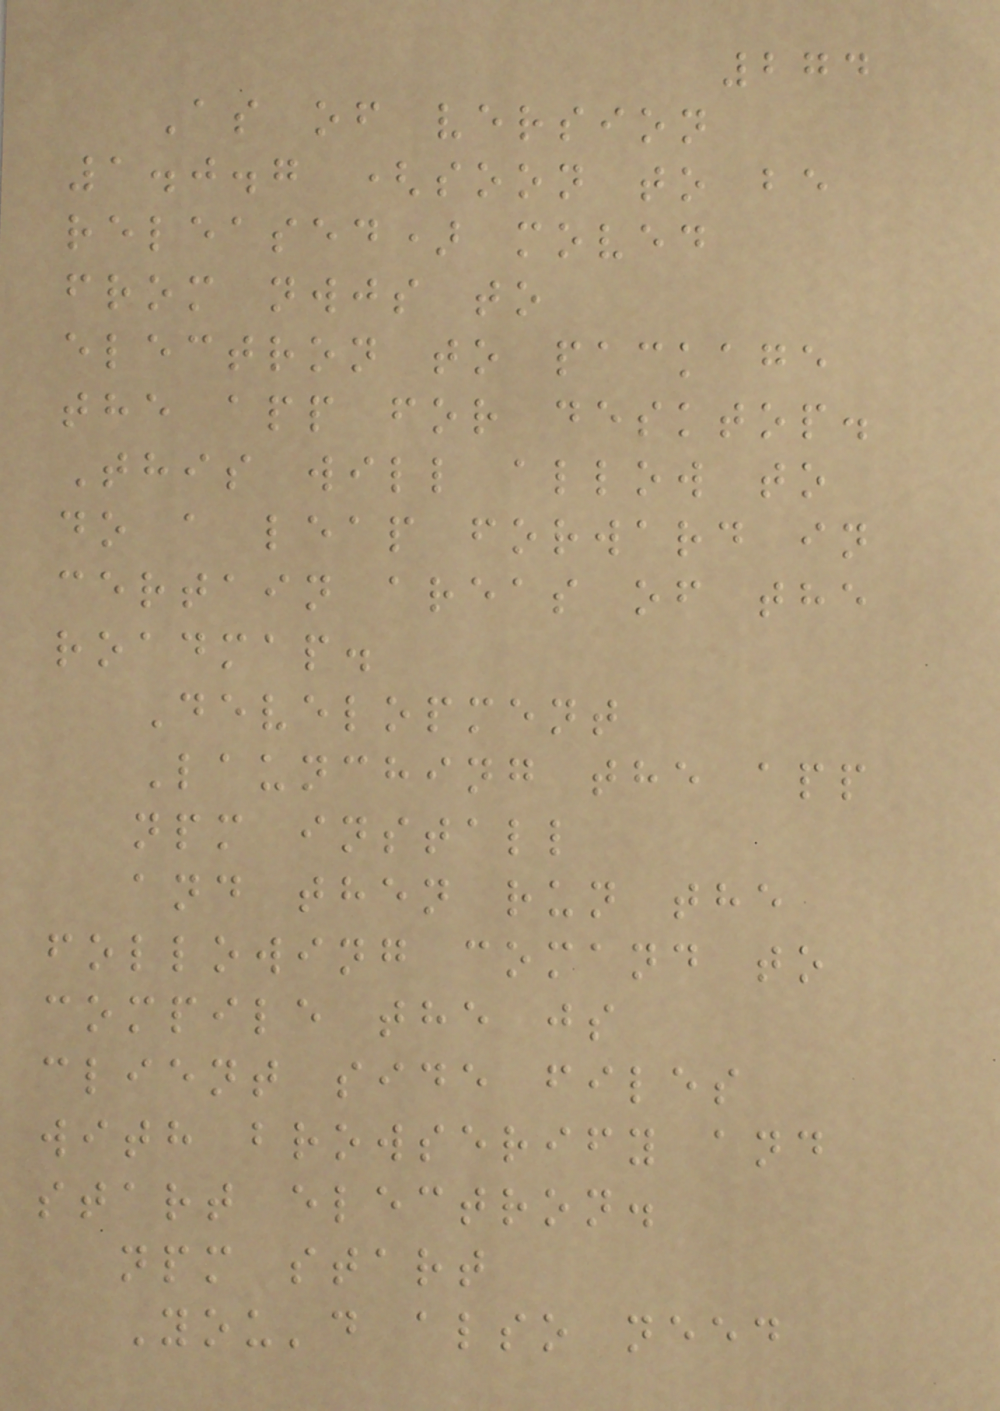274
As of version
1.0.7 (soon to be
released) moved
from nwjs to
electron to package
the app for desktop.
This will allow to
do a leap forward in
certain areas of the
roadmap.
Development
Launching the app
npm install
and then run the
following comand to
compile the js
client side files
with browserify and
start electron.
npm start
You'd also need
